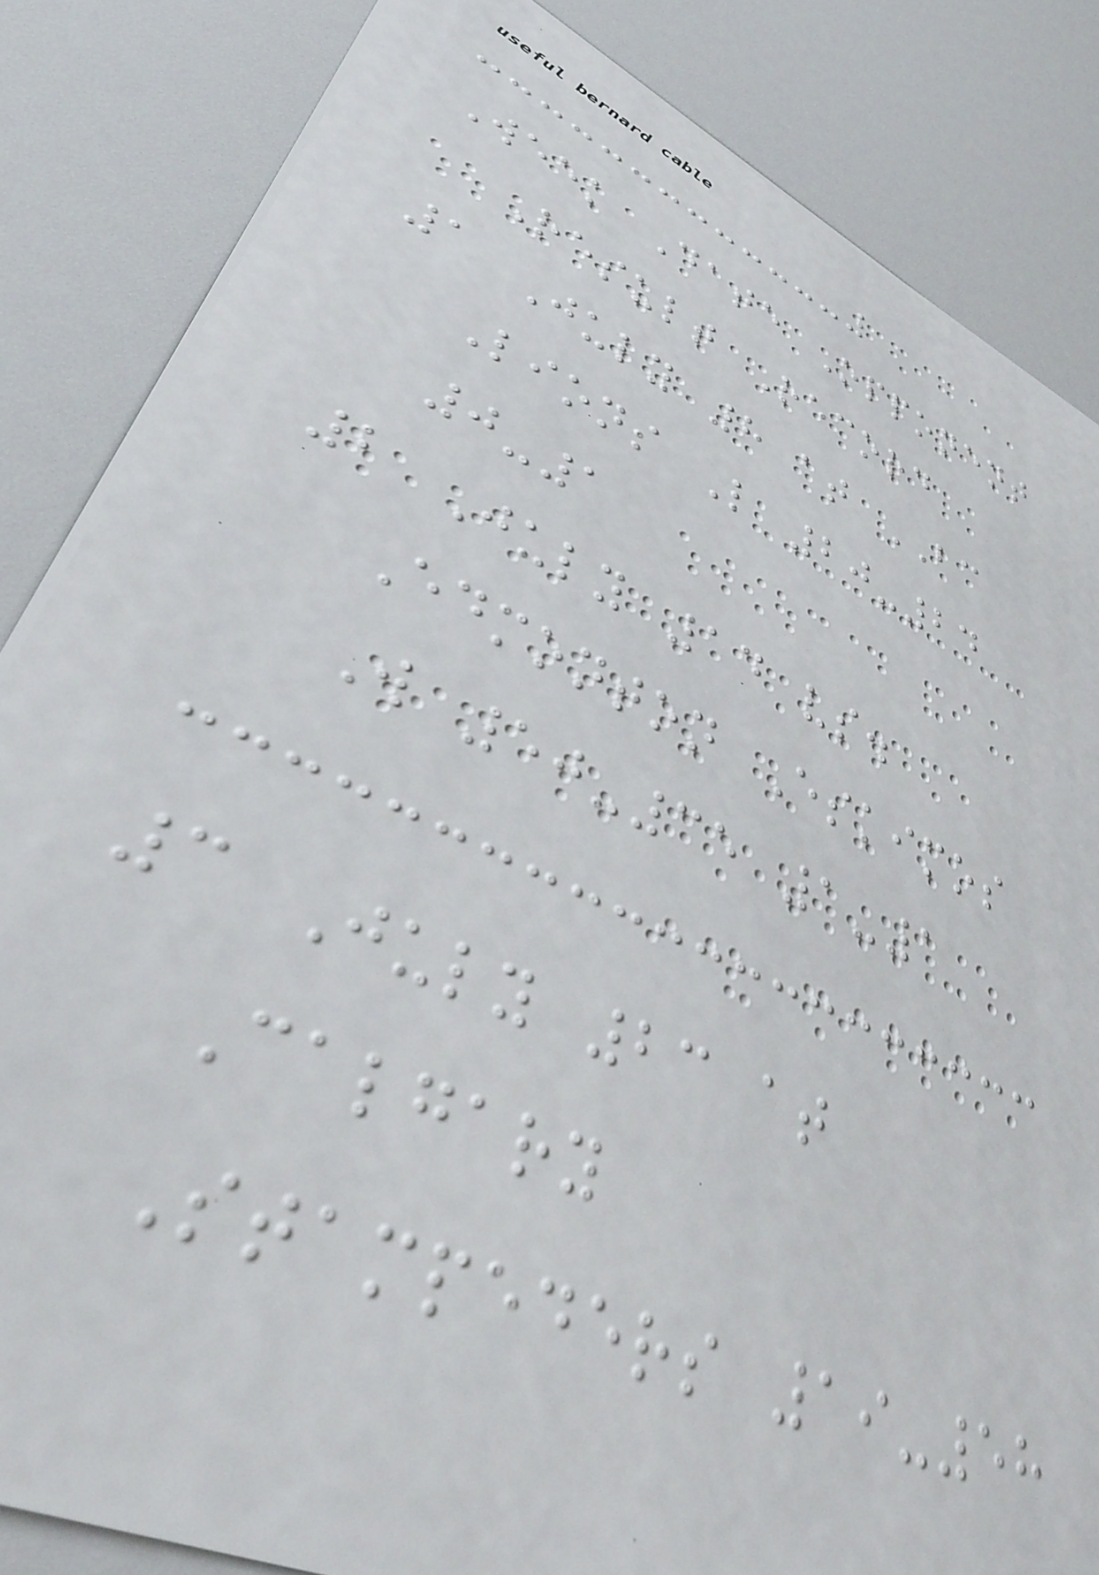Week Date Opponent
Result Record
1 July 8 at BC
Lions L 20-24
0-1
2 July 14 vs.
Edmonton Eskimos
W 50-35 1-1
3 July 23 at
Calgary
Stampeders 19-58
